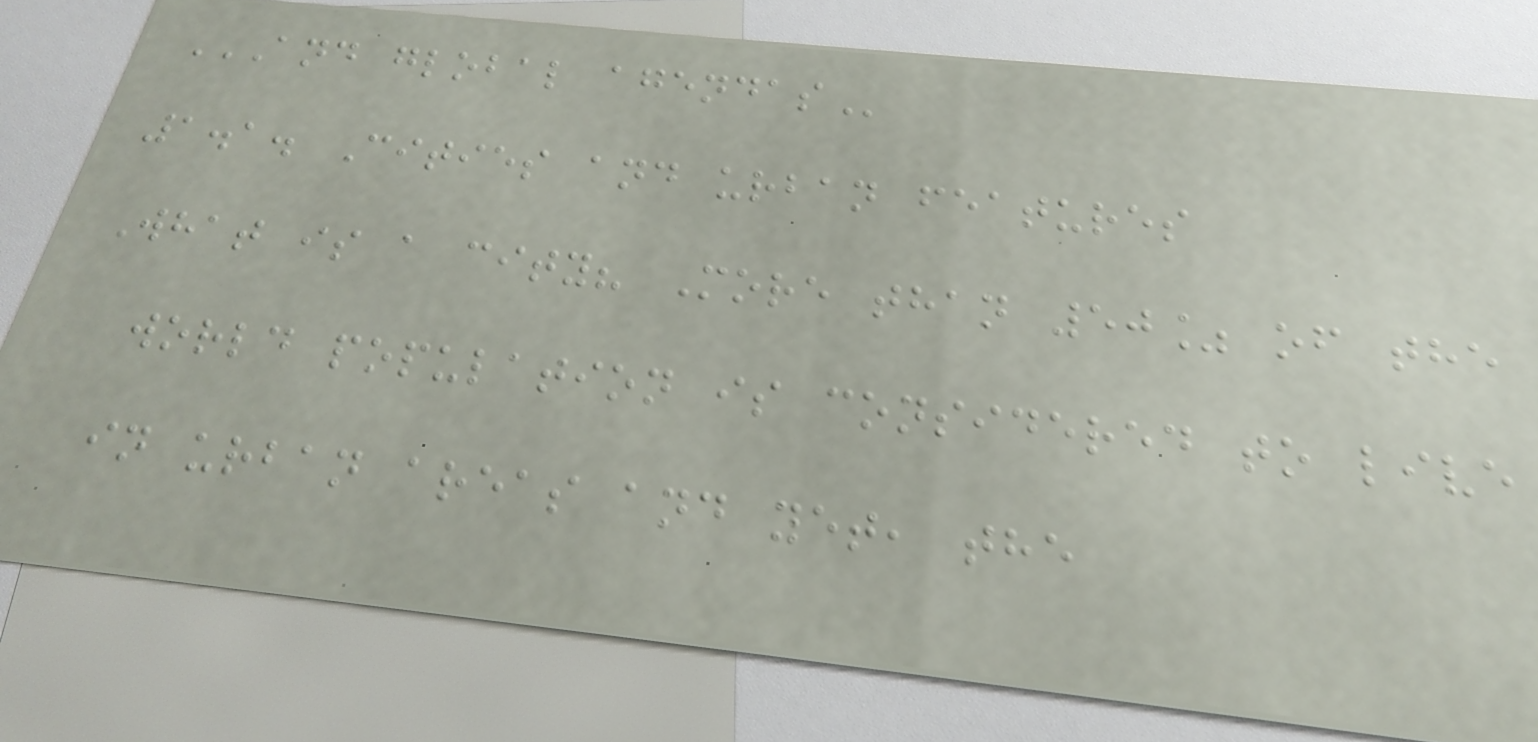AND GLOBAL AGENDAS
1.1. Cities and urban features
What is a city? More than 50% of the
world population is considered to live
in urban areas and yet, the
